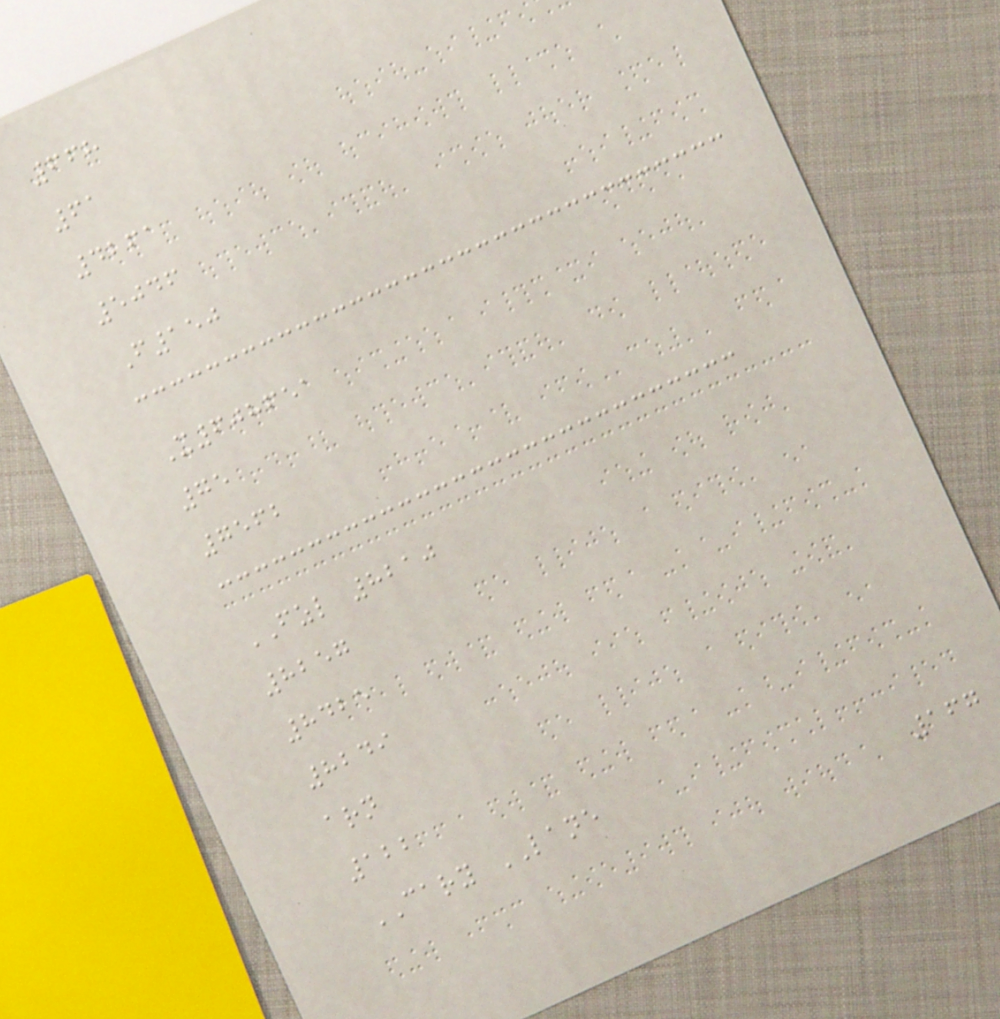668
61
4261
5046
F150
X608651
75
7562
FZL 8210
8257
8425
8249
arn
122
CARY LANE
167
